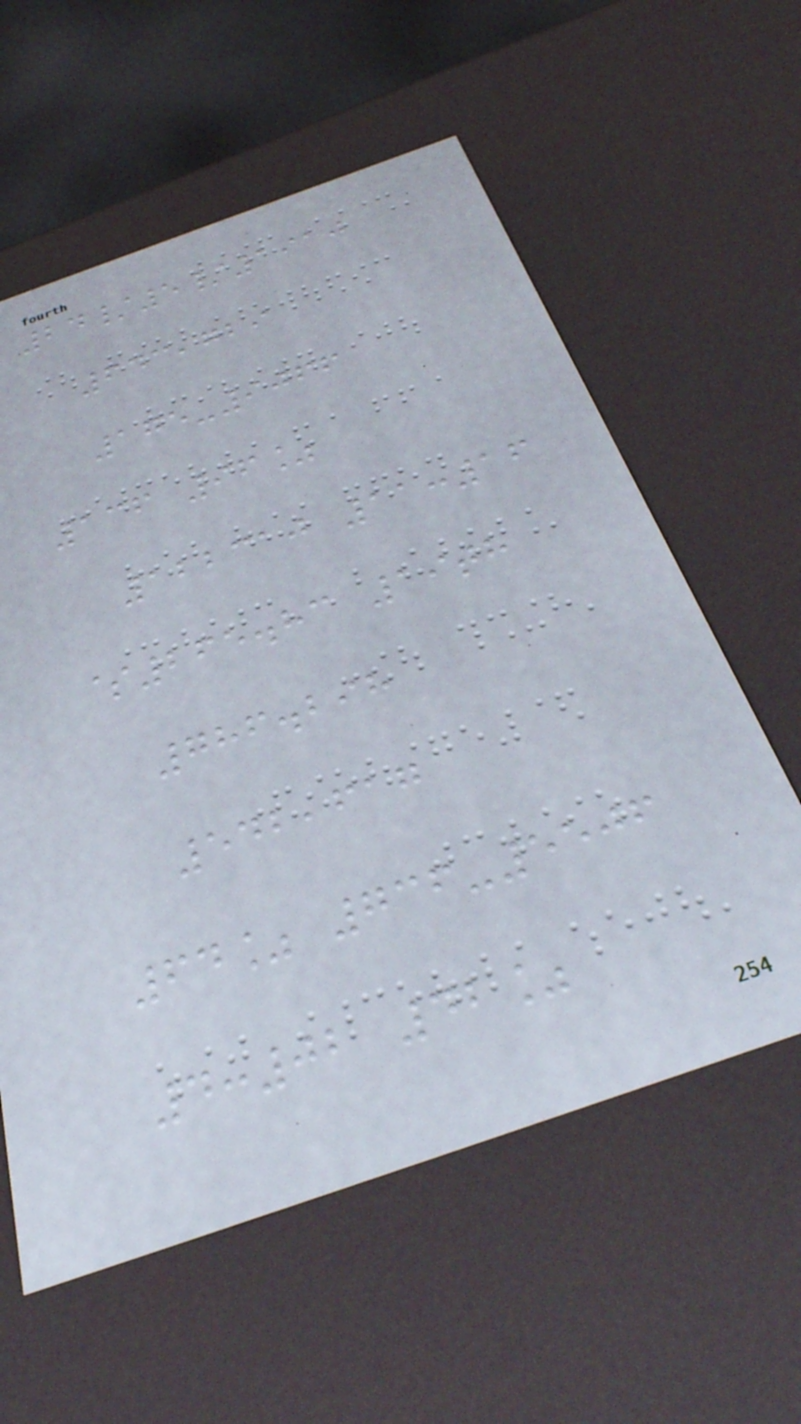24/5/1910
643,729
175-9066
136 96%
122310 11:16
$265.83 19th
786.298
542,617
64% 736-5506
4:02 42%
